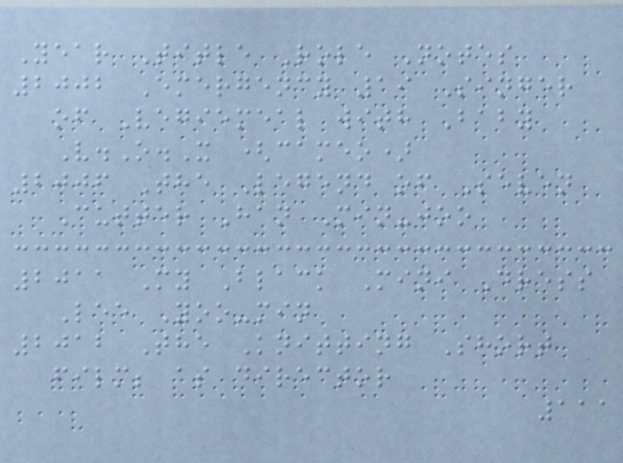Year Title Role Notes
2002 Emergency 19 Singer
of Vegiemeal with Baby
V.O.X (cameo)
2006 The Legend of Seven
Cutter Han Min-joo
2011 My Black Mini Dress
Lee Yoo-min
2012 The Knitting Short
film; as director
111
